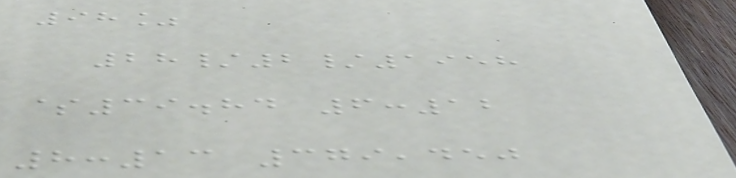98%
28/2/1958
$39.84 6:12
8:13 379,450
